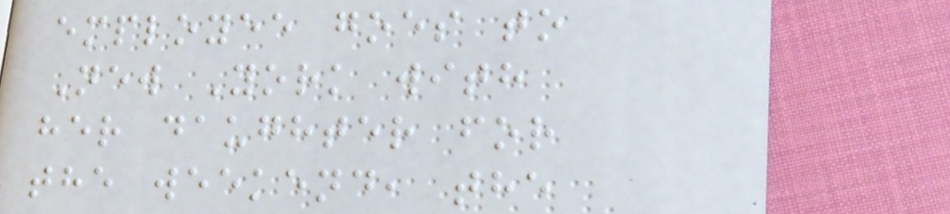employee goes to
New York with
her daughter for
the weekend, the
